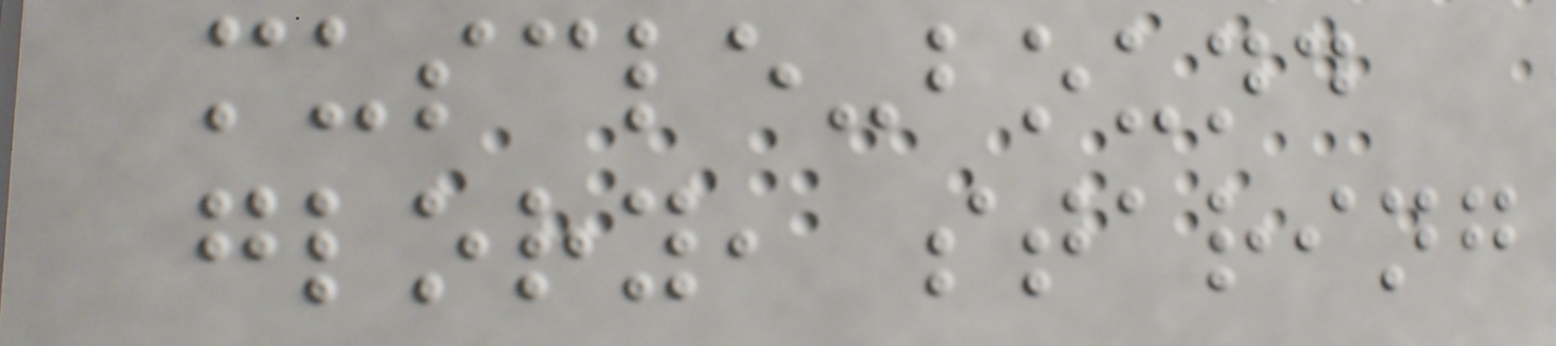muscle-bound
glory, staring
